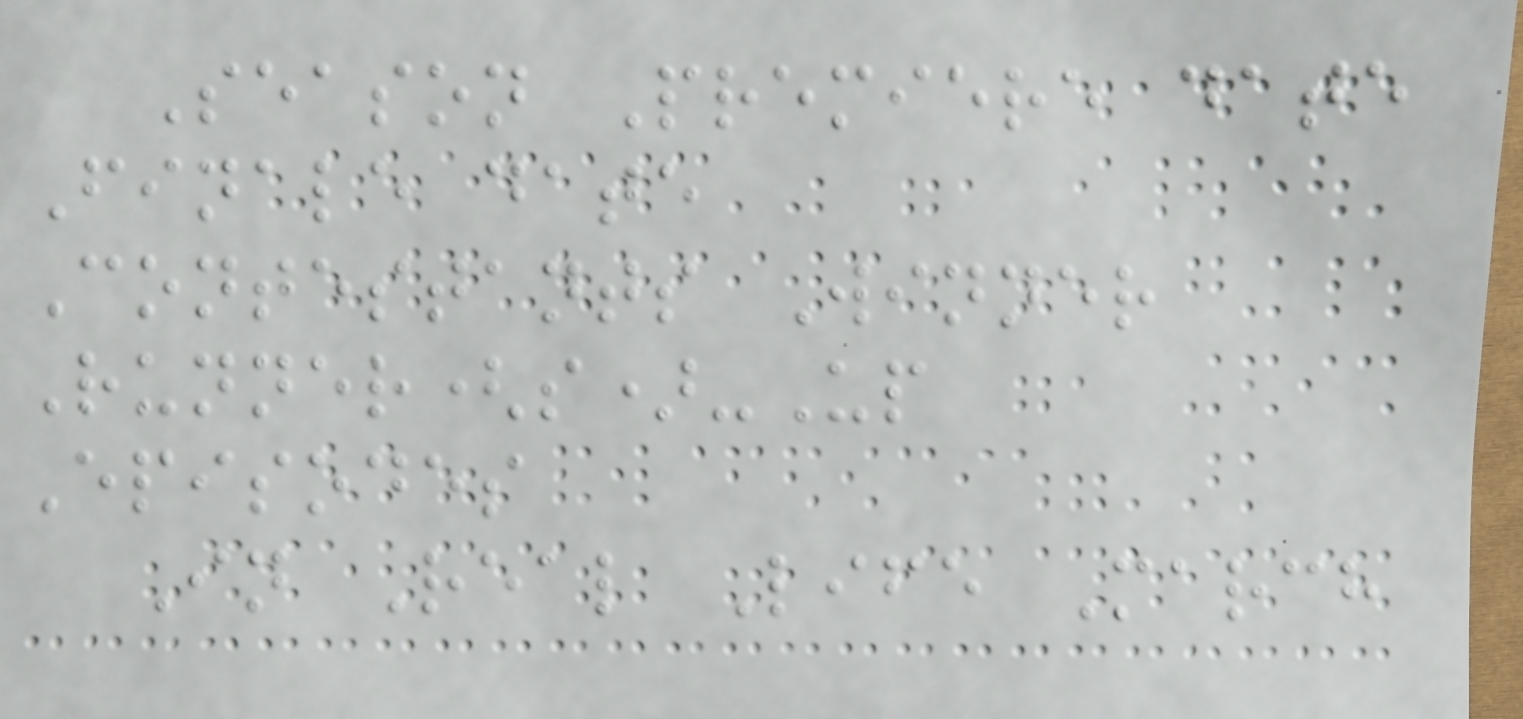Season Premiere date
Finale date
Contestants Winner
Runner(s)-Up
Episodes
In Real Life March
